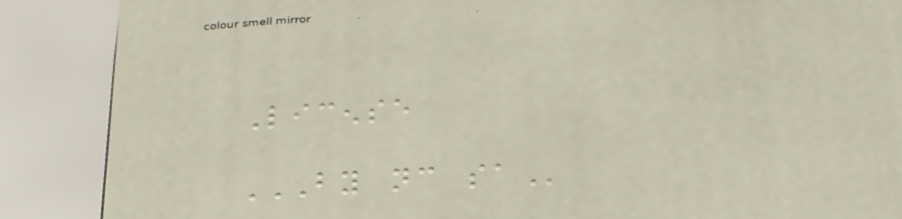License
BY NC SA
